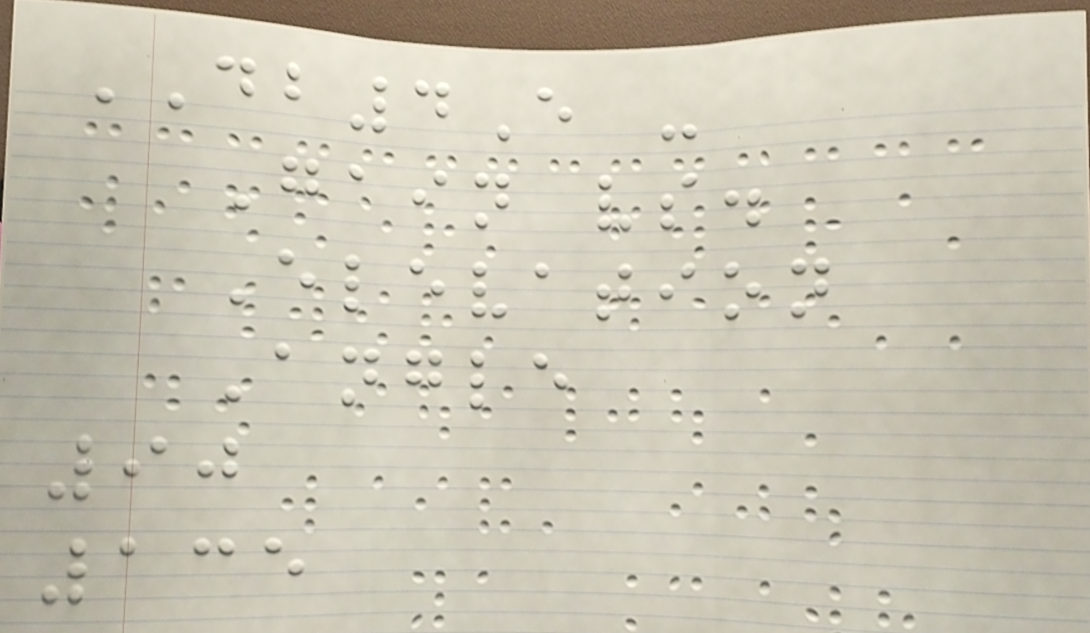DB4E -
Gain vs.
Elevation
Angle
90
135
